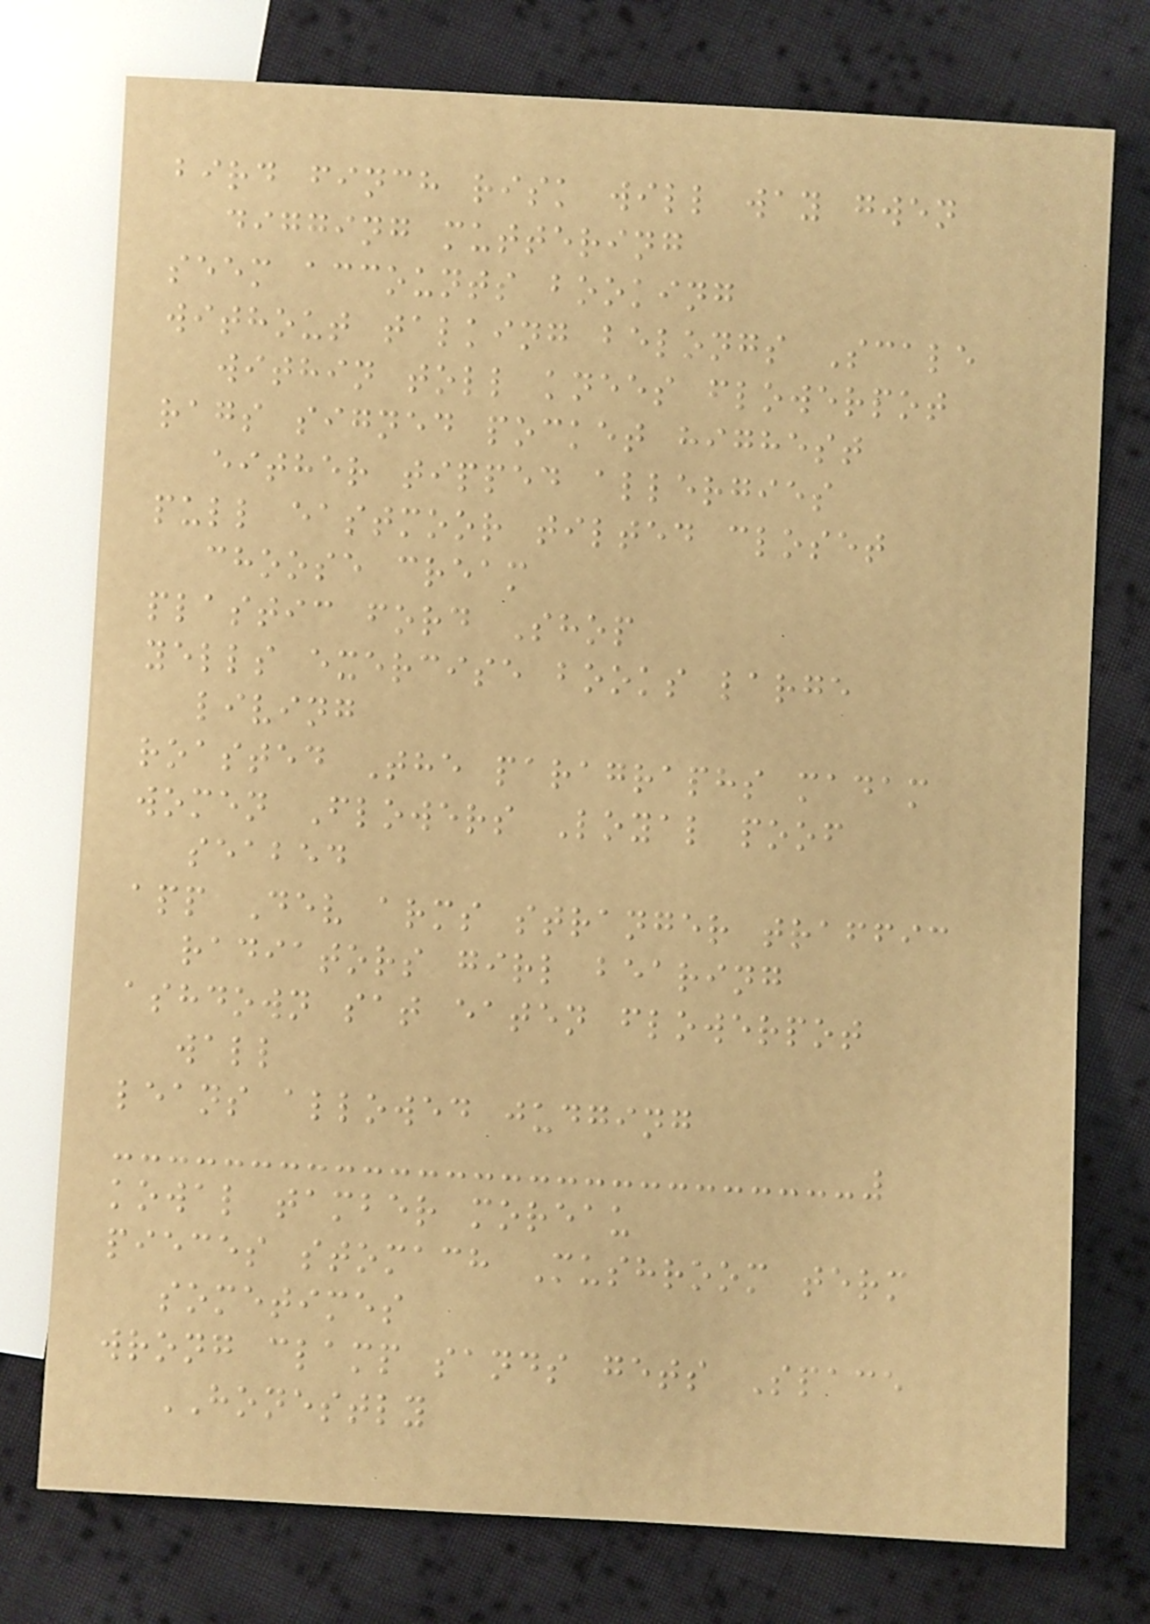bird finch risk will way gwen
digging muttering
seem accounts booking
without talking belongs Scale
within toll knees flowerpot
rags signed pocket highest
either tipped allergies
pull eastmoor tilted closet
choose cream
plastic ford Shop
yells exercise books large
living
roasted The paragraphs madam
women Flowers Loyal poof
seabed
app Dev arms stranger traffic
radiators girl bearing
ashdown sat eaten flowerpot
wall
leans allowed judging
kowal tamber moreau
pieces stomach Mushroom term
sometimes
wrong clamp sands gets Space
HONESTLY
